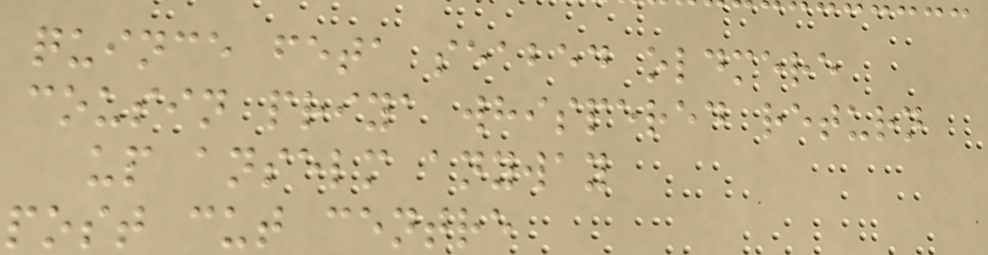quince feta seabed oldmere
cousin priya whispered return
up anselm anyway
post cut centre
